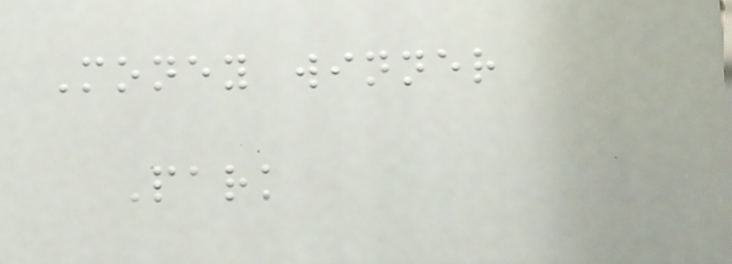Money winner
Park
